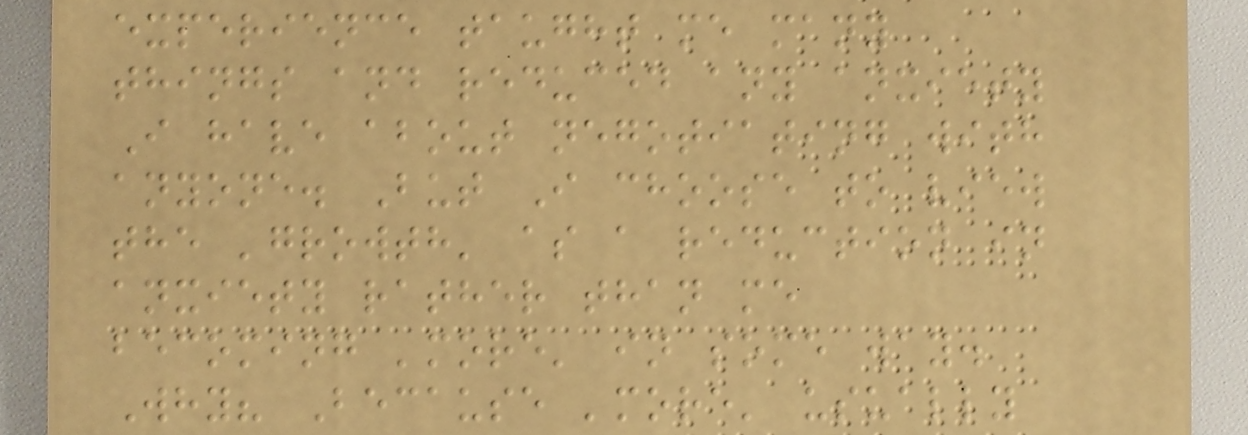experience taught me many
things and reduced any anxiety
I have about negotiating with
anyone. But I choose to view
the 'growth' as a reduction in
anxiety rather than me
becoming 'more' in some way.
Why? Because 'more' usually
